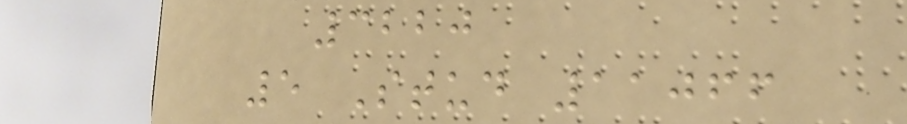3220
5 Stud 11066
